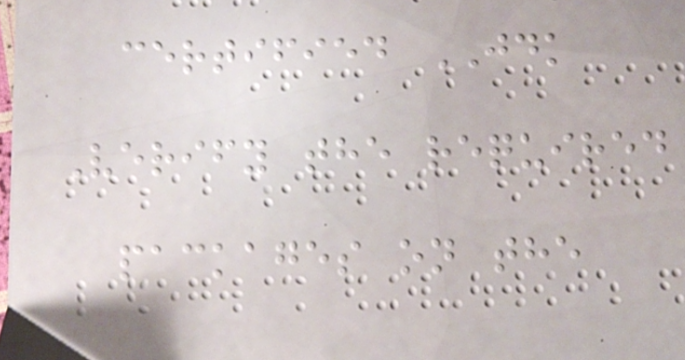certified JDK
Verify the required
packages on the
